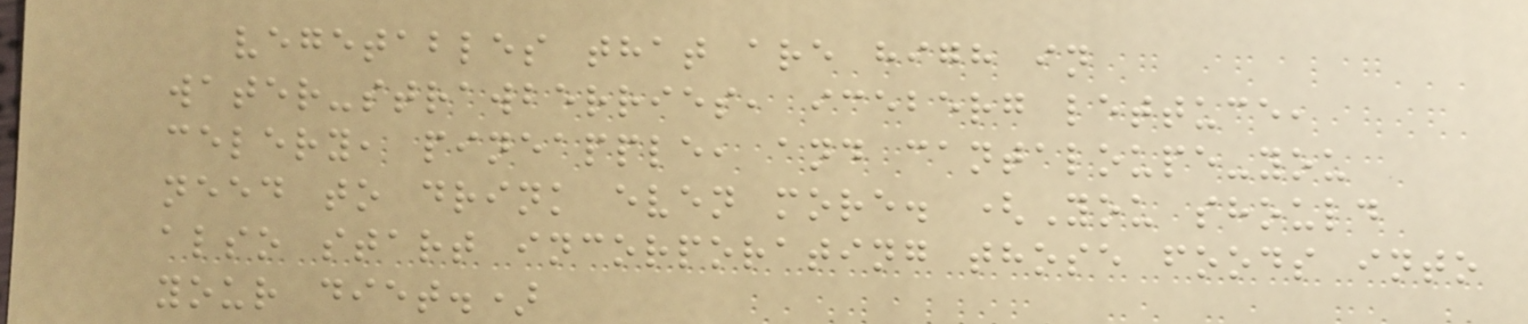vegetables that are high in
water-strawberries, iceberg lettuce,
celery, pineapple, and cantaloupe-you
need to drink even more. (You should
also start incorporating those foods into
your diet.)
